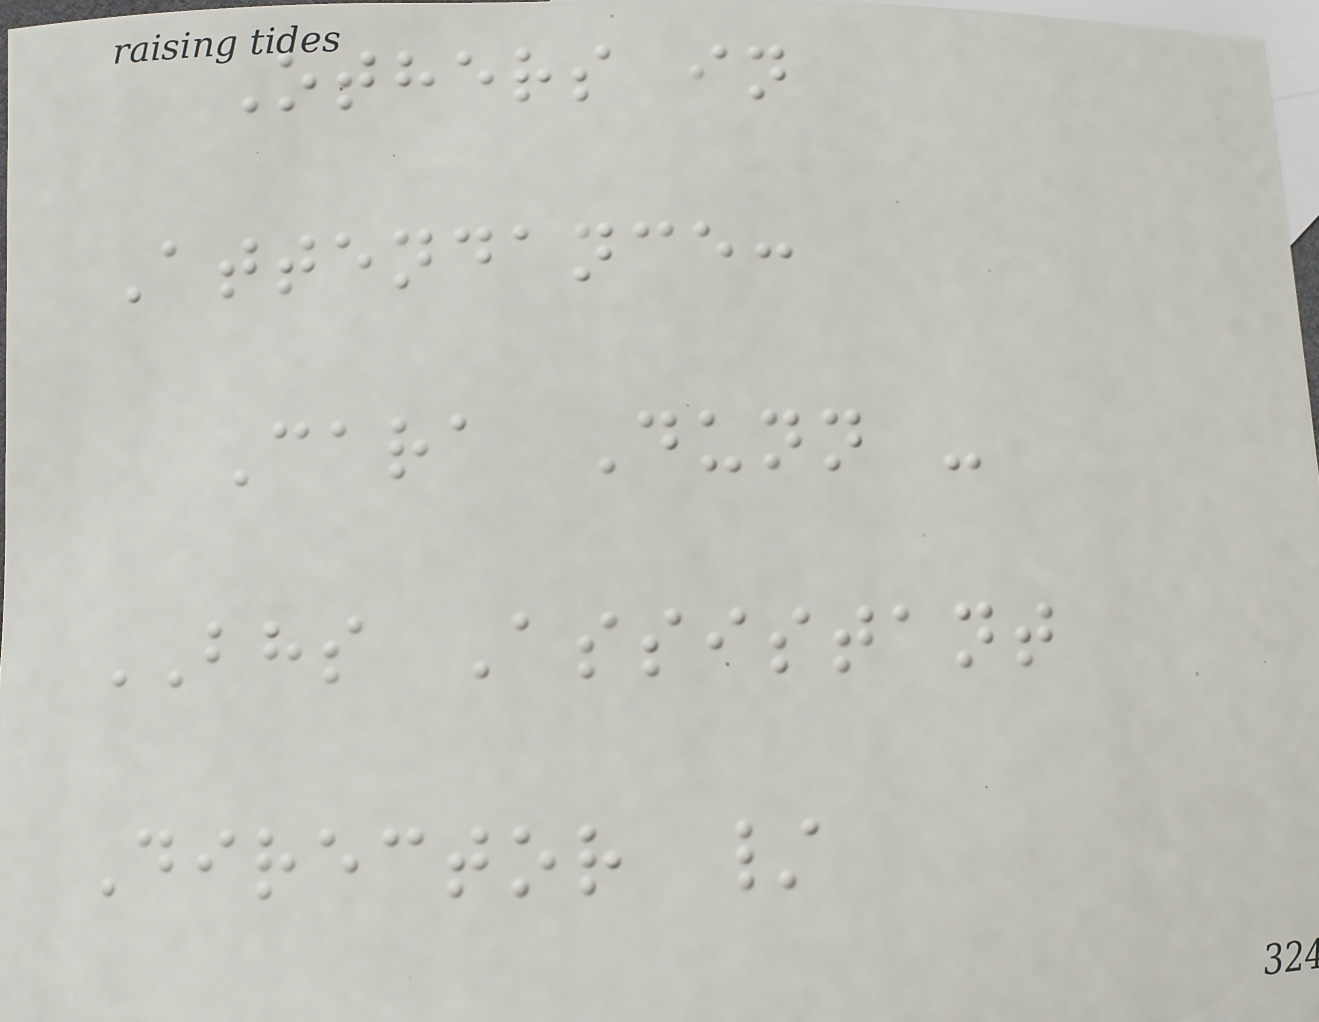Others in
Attendance:
Cara Dunn -
BHS Assistant
Director /
